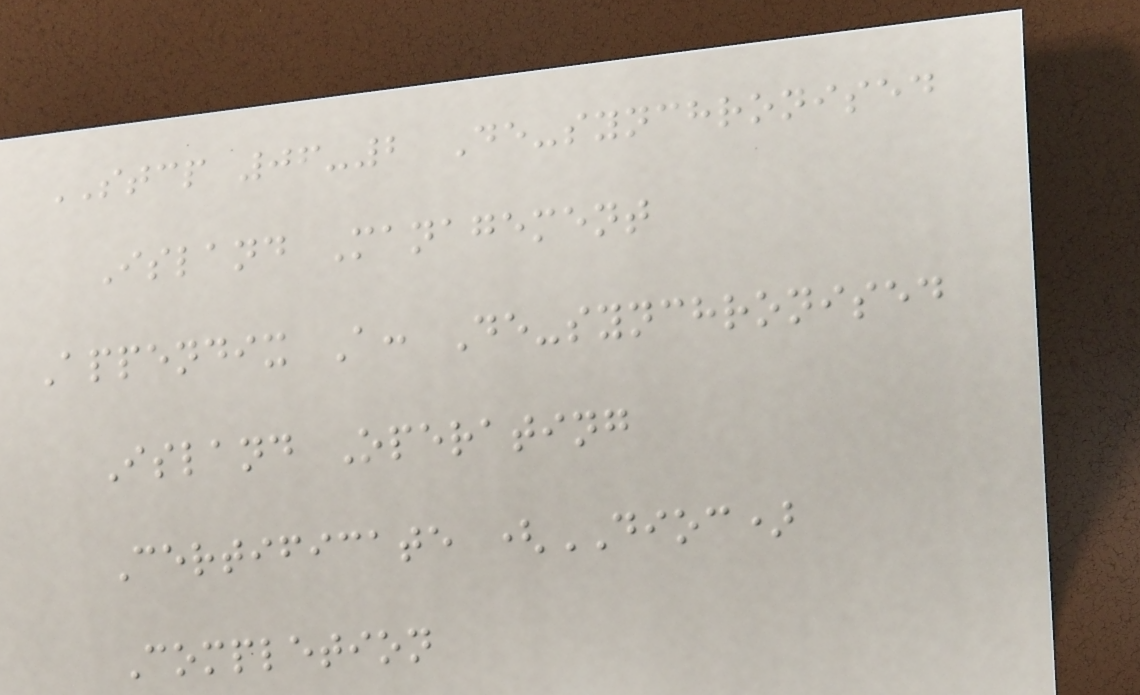STCP 06-2 De-synchronised
Island Management
Appendix A: De-synchronised
Island Operating
Certificate (DIOC)
Completion
